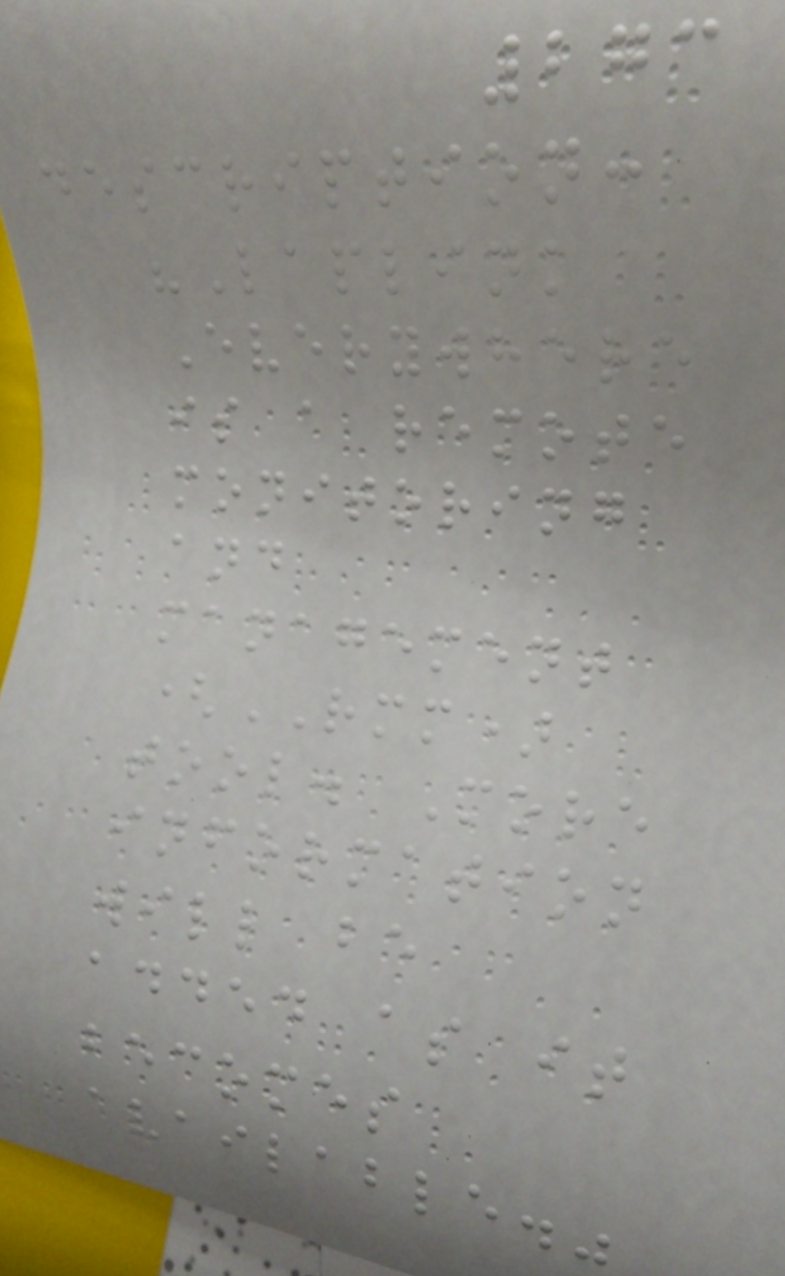273
description:
"Laplink
Everywhere
is a remote
monitoring
and
management
(RMM)
tool. More
information
will be
added as it
becomes
available."
